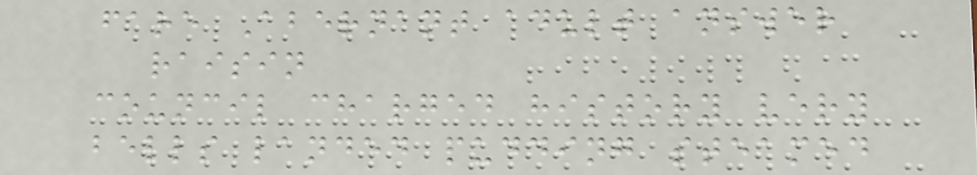fare Abernant adult answer
raisin
council charged history very
bells landed pudding steamed
